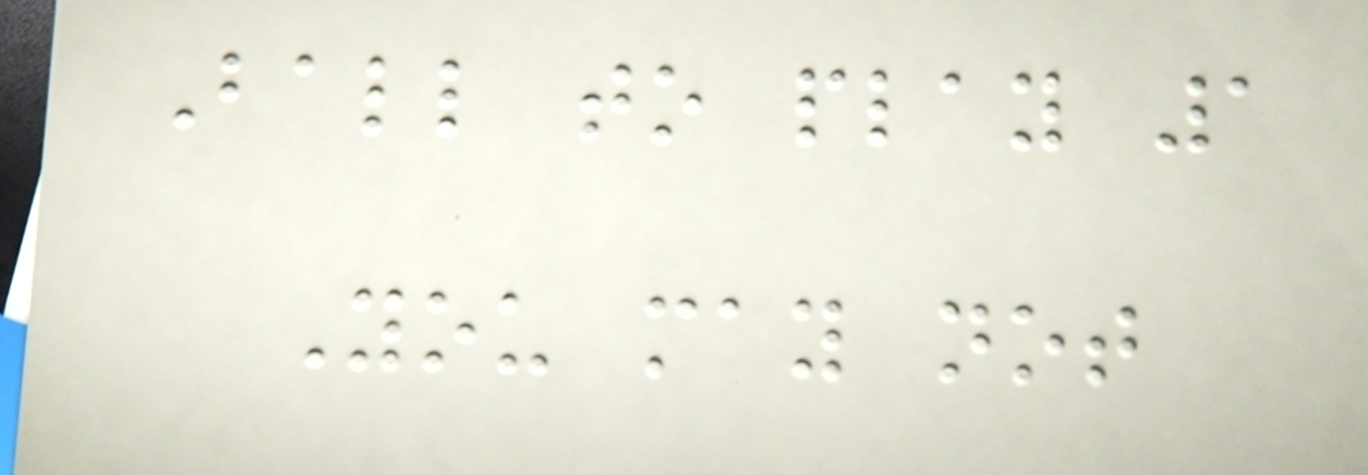Ball to play 1
You may not
